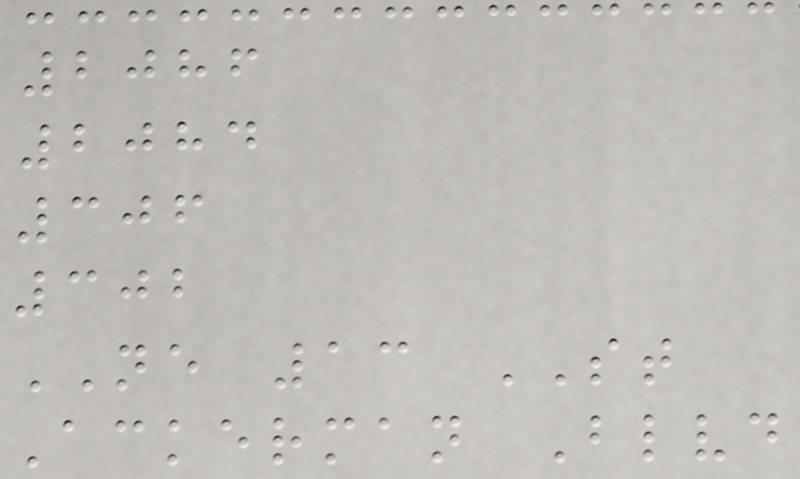2086
2084
306
302
NE 13 ST
Ackerman Blvd
